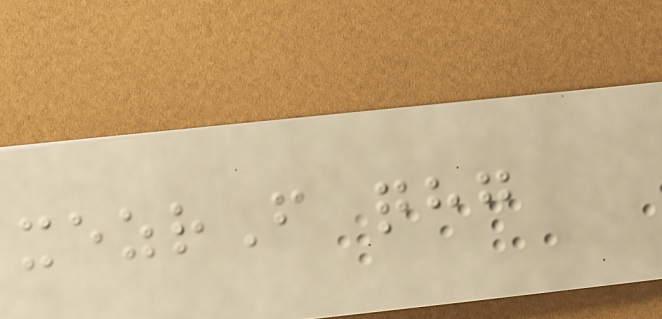xezrF qhg
